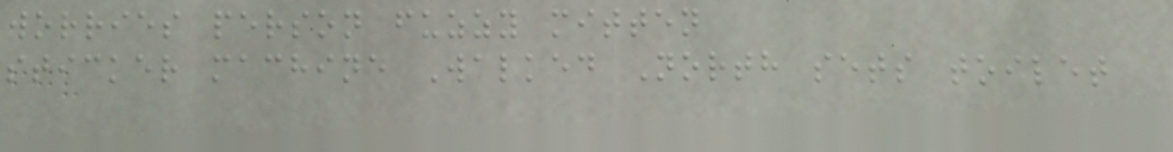worries person fuzzy mitten
sticker machine Walked North sets toilet
